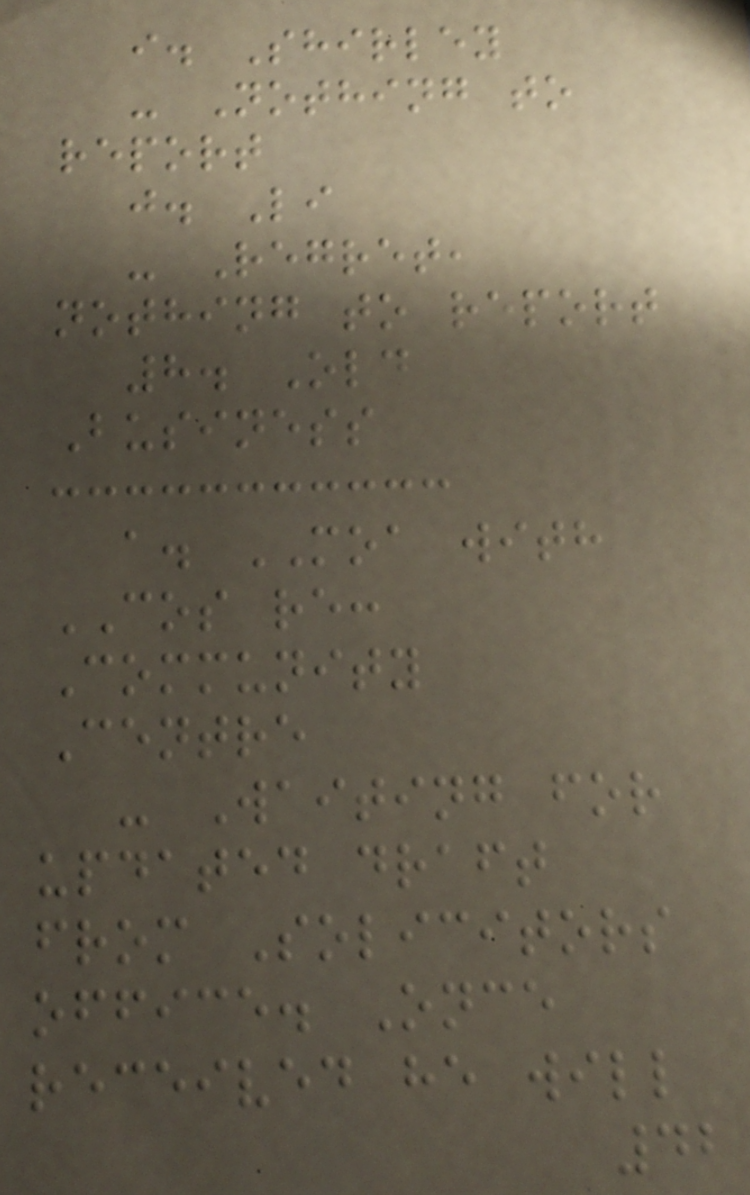i. Shirley
- Nothing to
report
j. Li
- Regret,
nothing to report
8. Old
Business
a. MOA with
COS re:
Community
Centre
- Waiting for
updated draft
from Solicitors
office. Once
received he will
42
